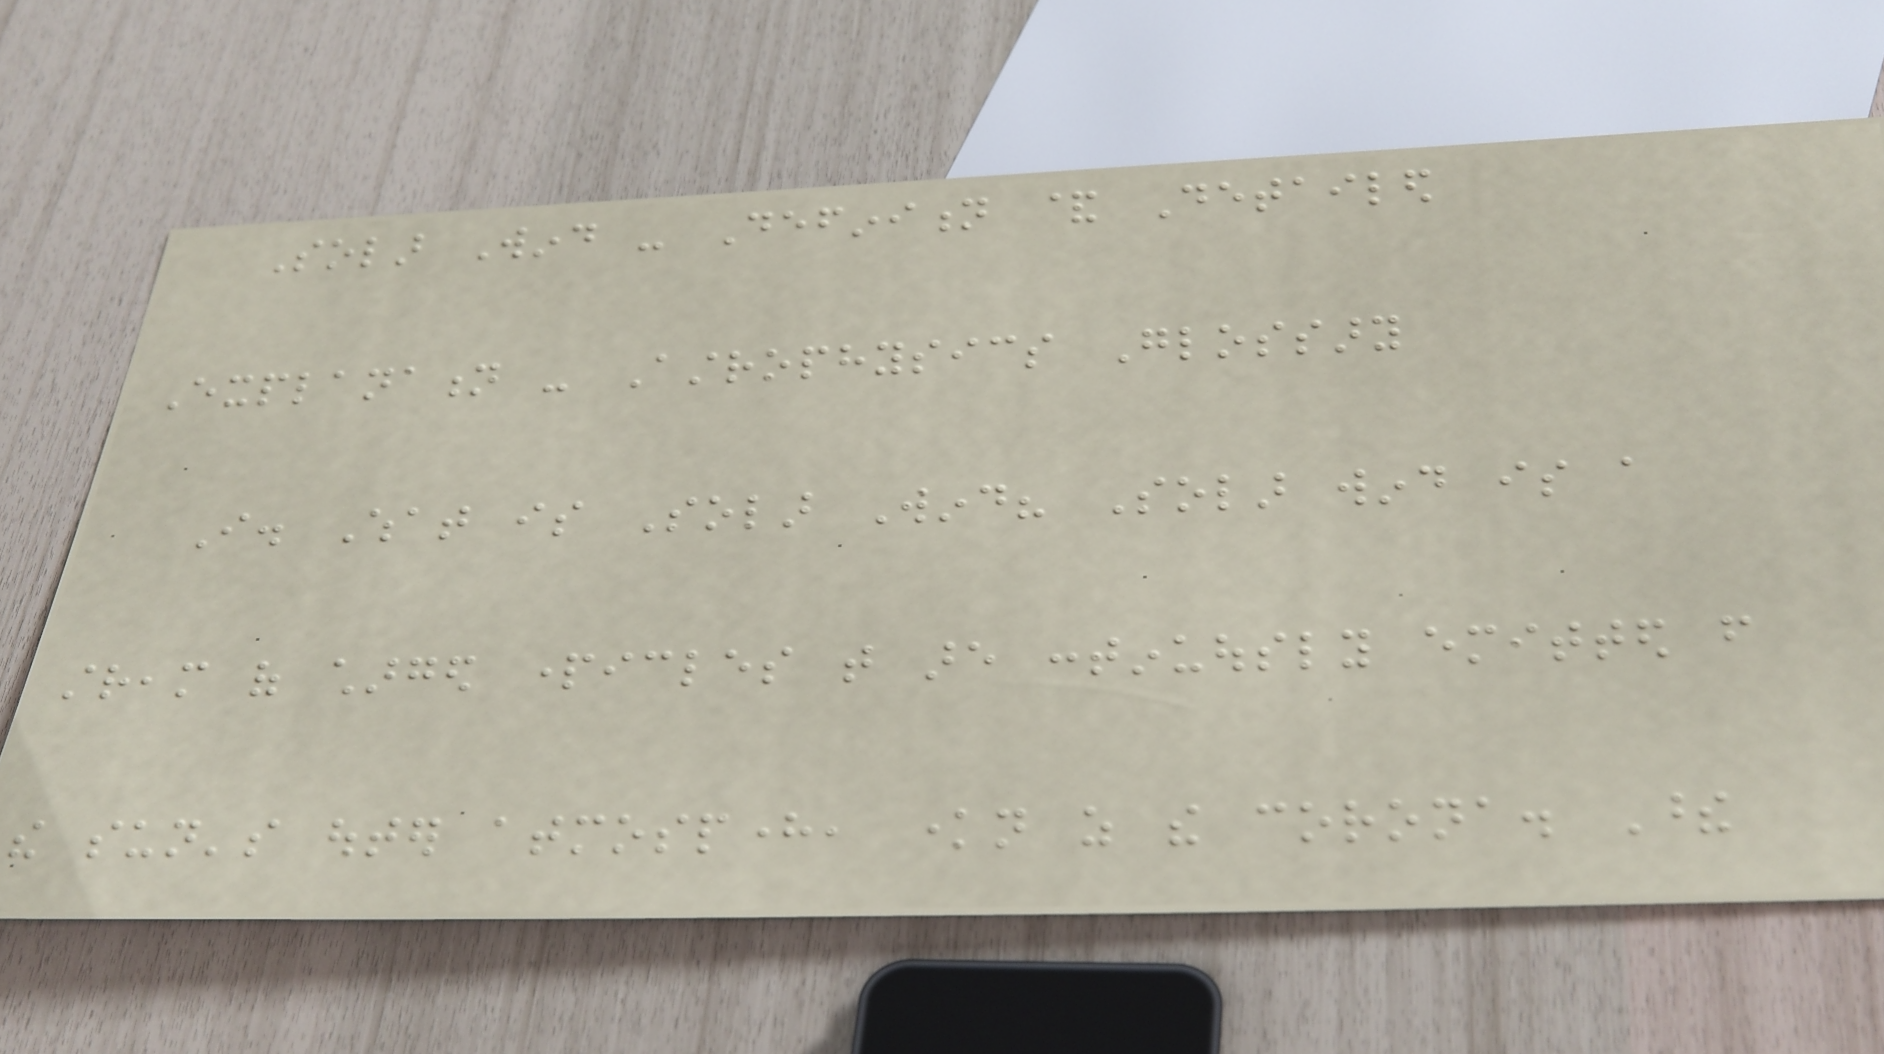Solar Wind - Definition & Detailed
Explanation - Astrophysics Glossary
I. What is Solar Wind? Solar wind is a
stream of charged particles that are continuously emitted from
the sun's outer atmosphere, known as the corona. These
